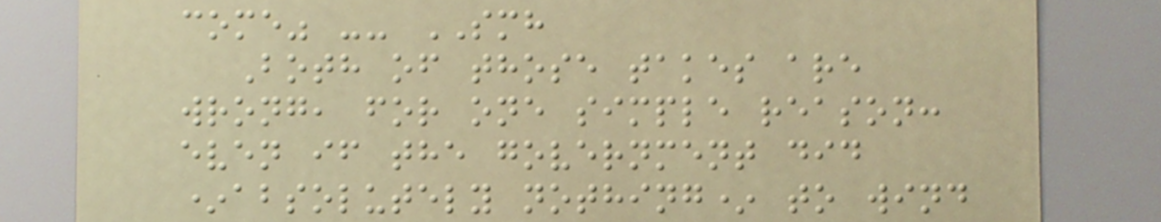come" -- SMH
Both of those takes are
wrong, for one simple reason:
even if the government did
*absolutely nothing* to wind
